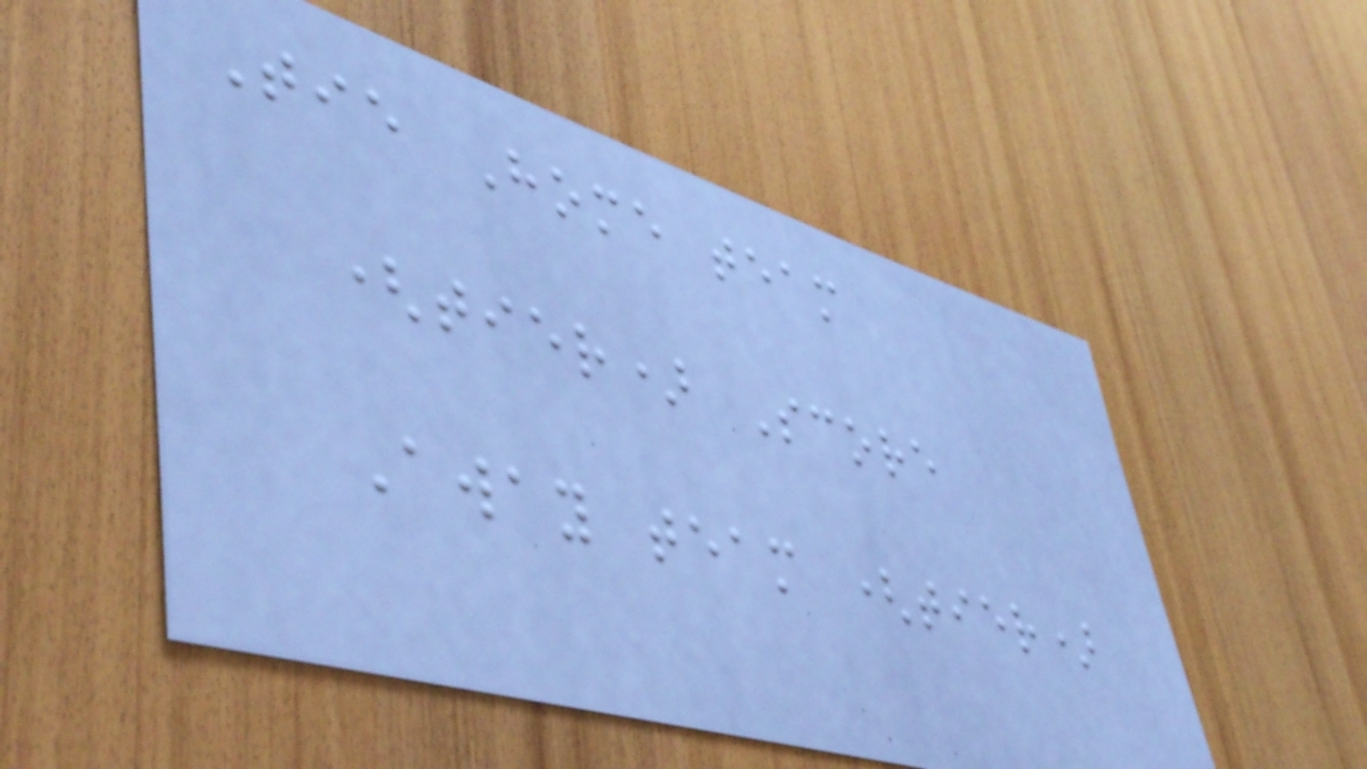Tie Home team
(tier) Score
Away team (tier)
